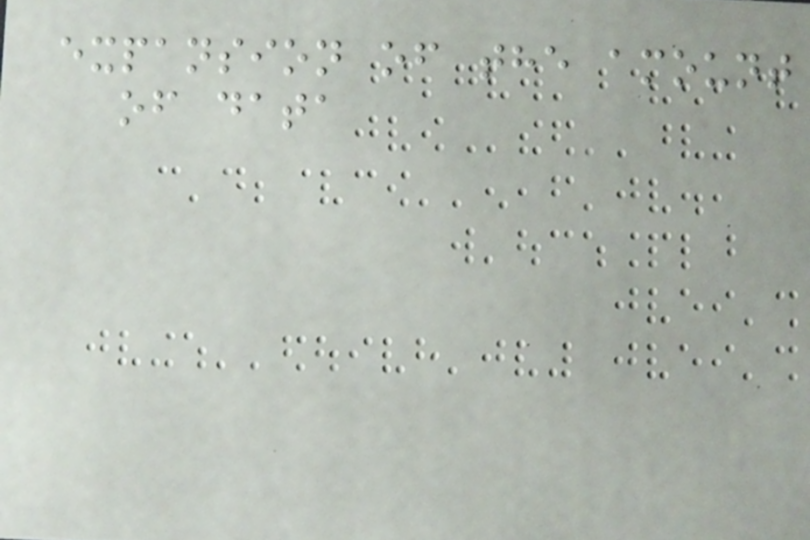expansion of the amount
of data
